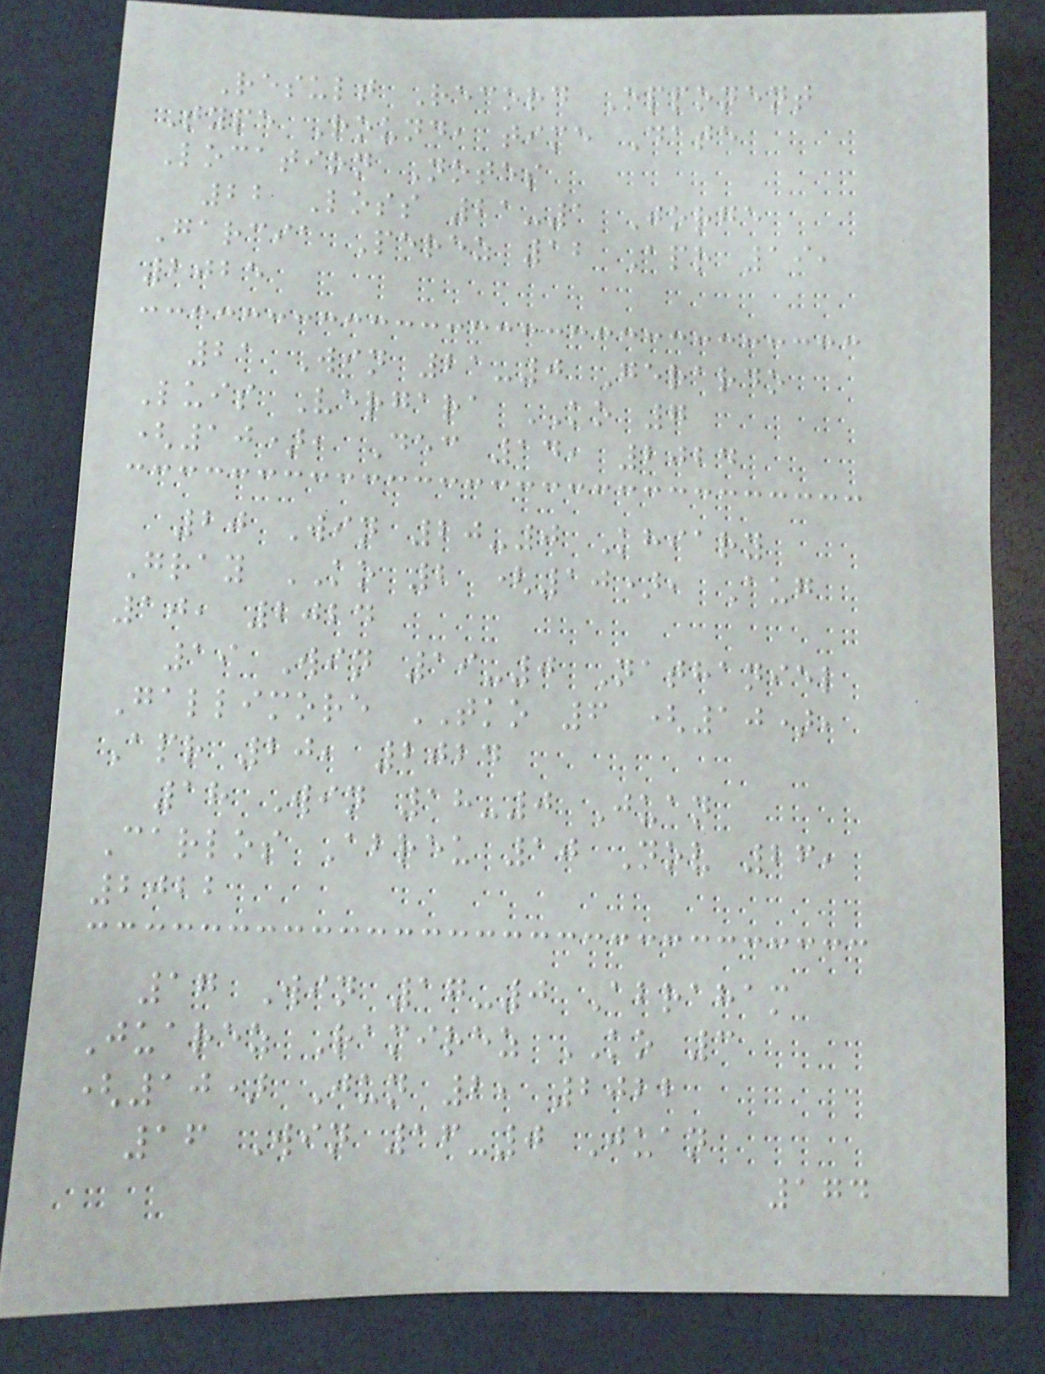Result Record Opponent
Type Round, time Date
Location Notes
22 Loss 21-1 Jorge
Garcia Perez 12 Apr 19,
2025
21 Win 21-0 Gerardo
Luis Vergara KO 7
(10), Dec 14, 2024
20 Win 20-0 Khiary
Gray KO 2 (10), Aug
10, 2024
19 Win 19-0 Nathaniel
Gallimore TKO 6 (10),
Apr 20, 2024
18 Win 18-0 Juan
Carlos Abreu 10 Nov 26,
2022
17 Win 17-0 Abraham
Juarez Ramirez KO 3
(10) Jun 2, 2022
16 Win 16-0 Juan
174
